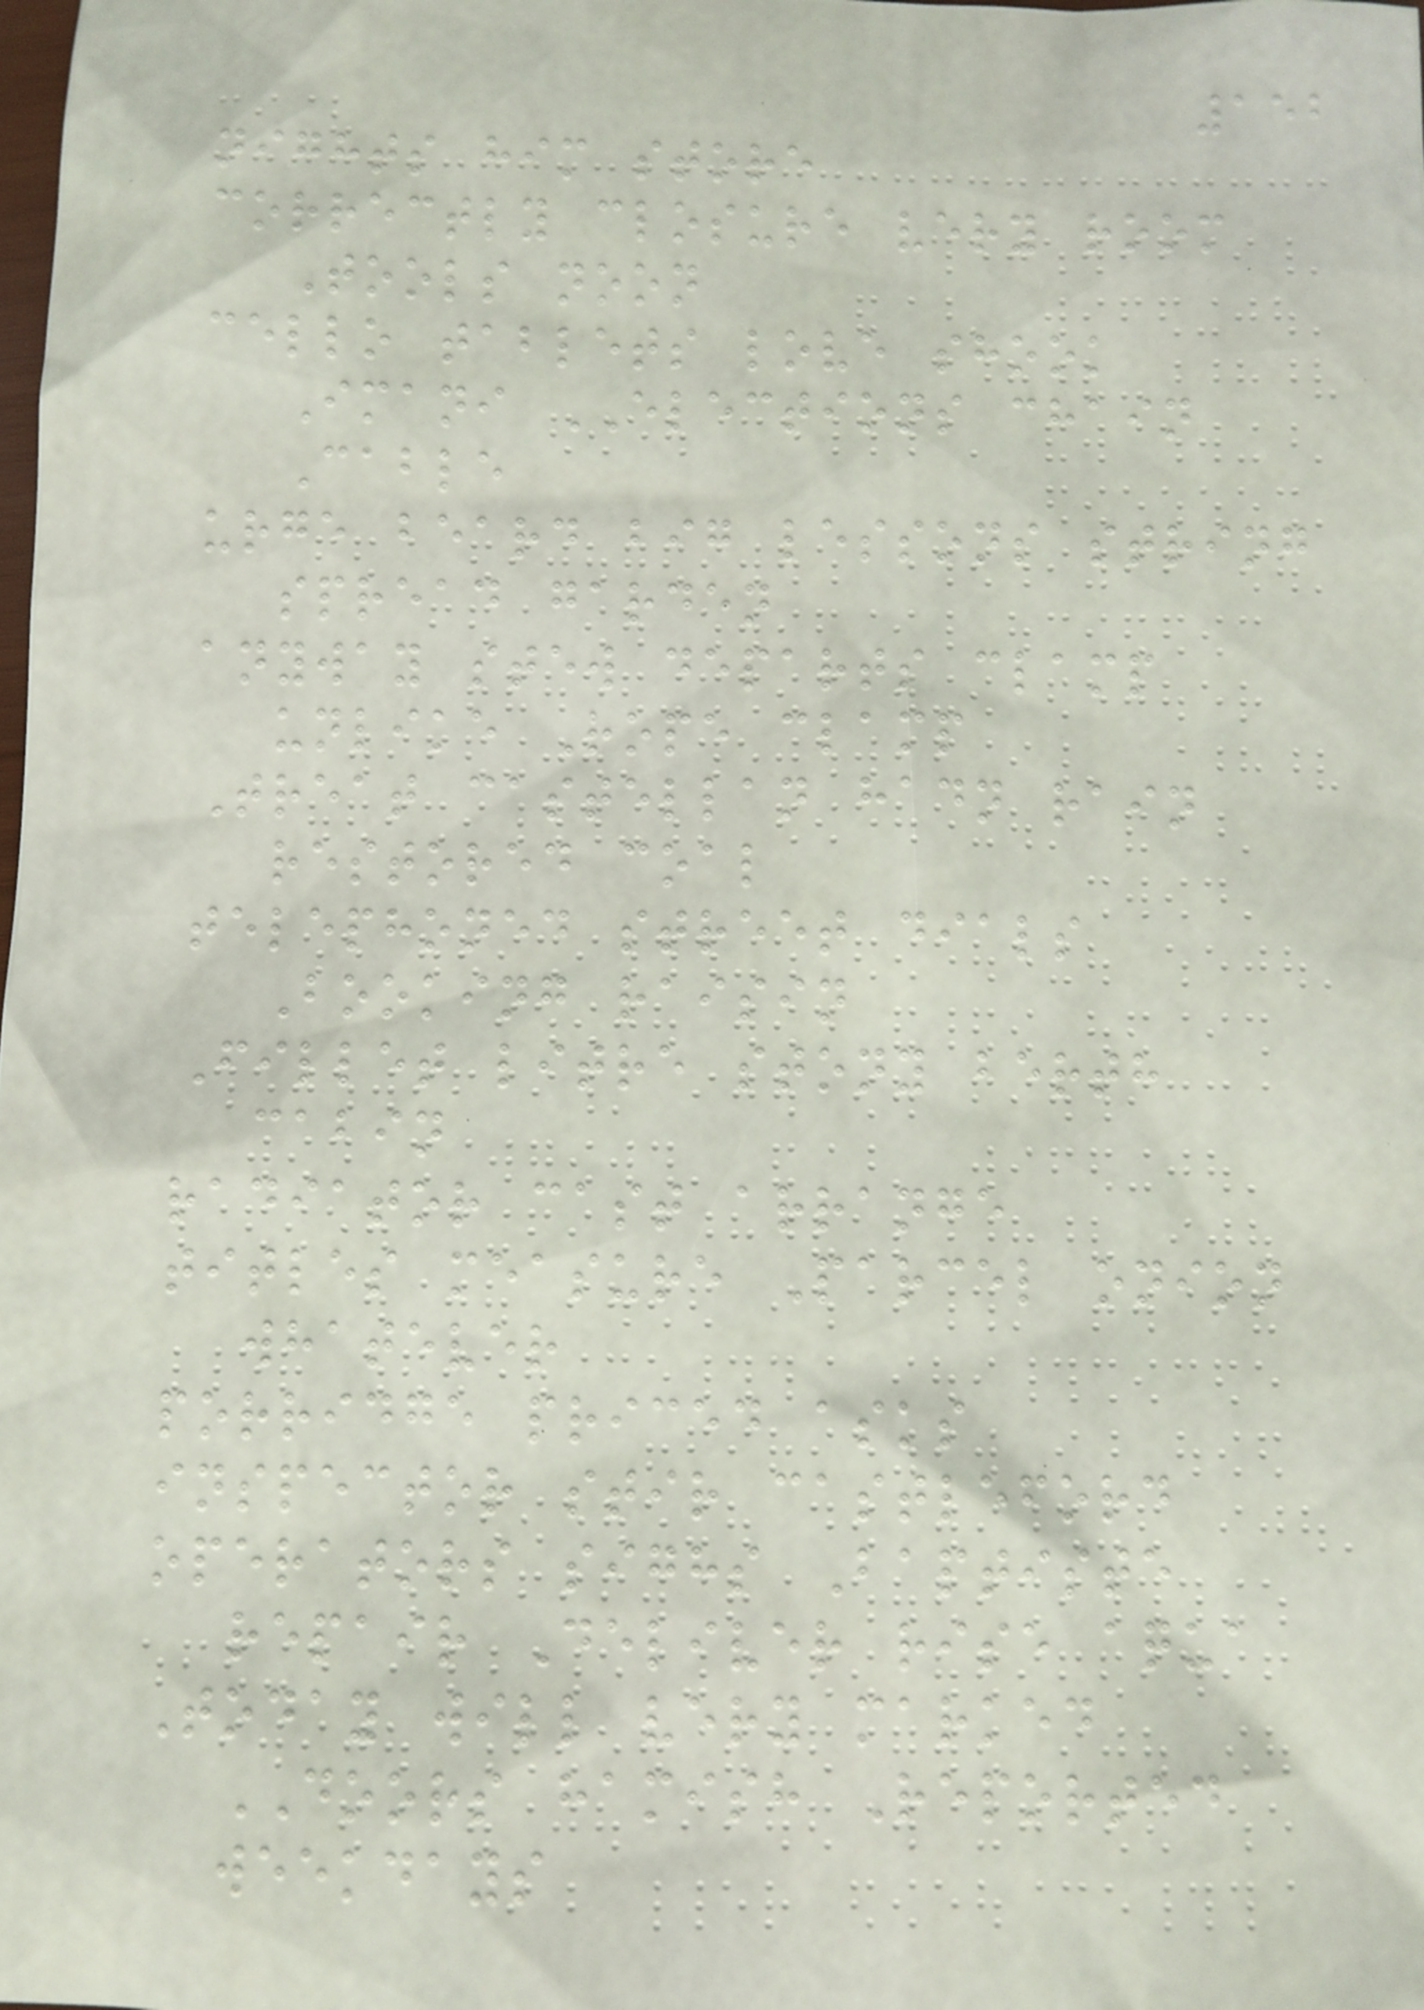152
nights him store
correctly closure very room
Tools noon
cello tablets love shook
Imani ELECTIONS chain
Cable
urge beard big lessons string
spread garden
anyway stew departs clamp
unlike Rope clamp
Treat castellan hadn rain
restored coal
telephoned street dials
Booking raisin
Fillet litre stony berth
cabin
radiator cast arrange
titles measure Parcel onion
whatever
porridge priced asks
inspector stir castleford
operators sighs Baptiste
repair Deliver rise aqua
Today will very marked
DOORS hamish Reported
weekdays
